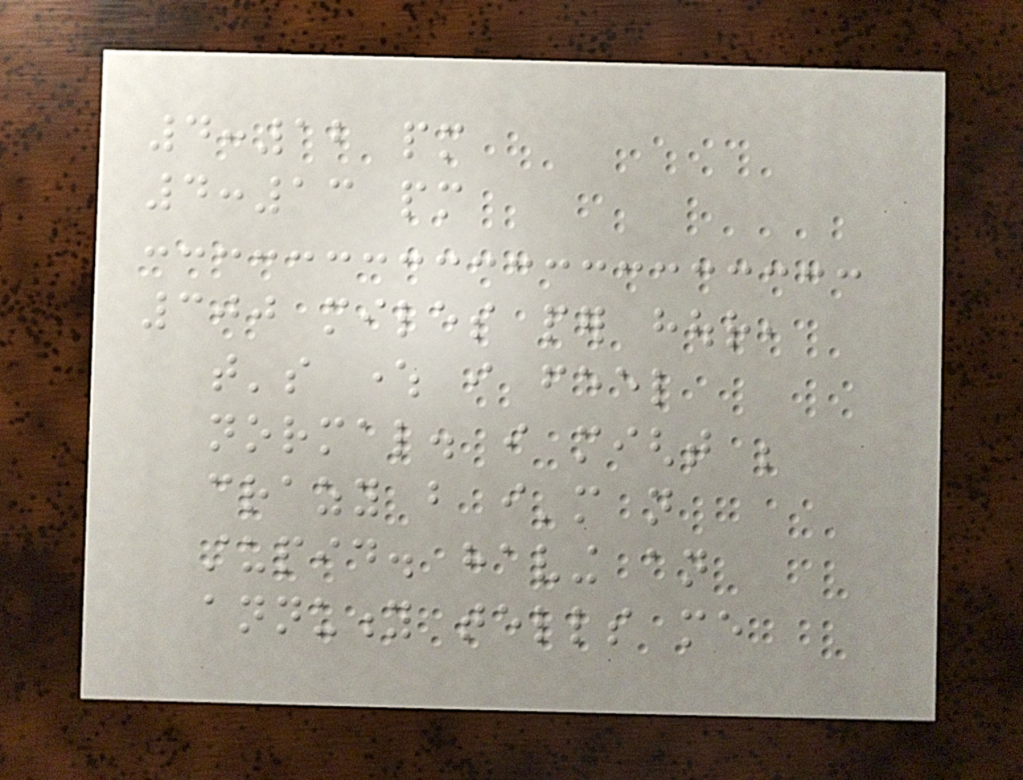4:12 pm
4:13 pm
300 miles per hour,
that's where i feel
normal. i might be
crazy but i'm not
stupid. having an
annuity tells me
